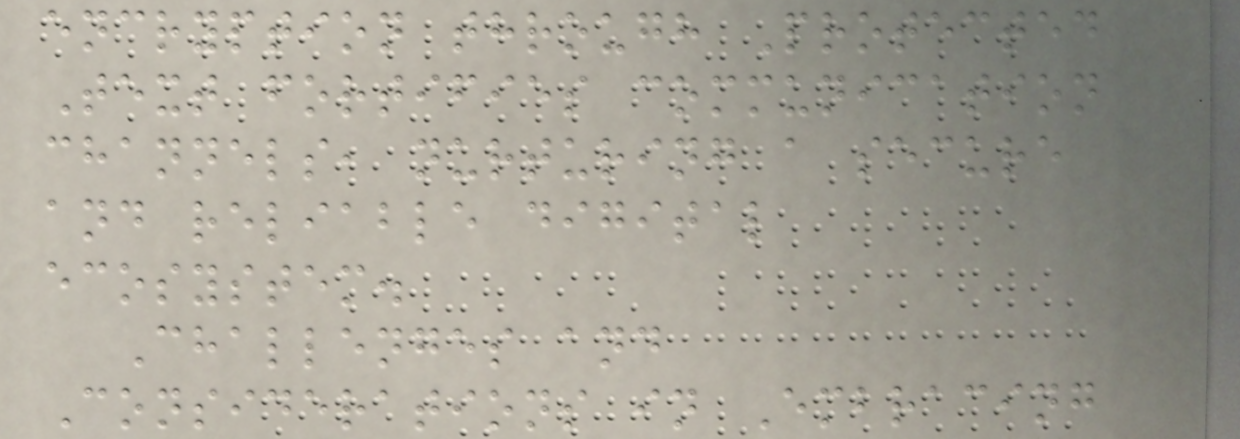encryption through Protected
Text fortifies communication
channels, nurturing a secure
and reliable digital
ecosystem.
Challenges and
Considerations in Embracing
